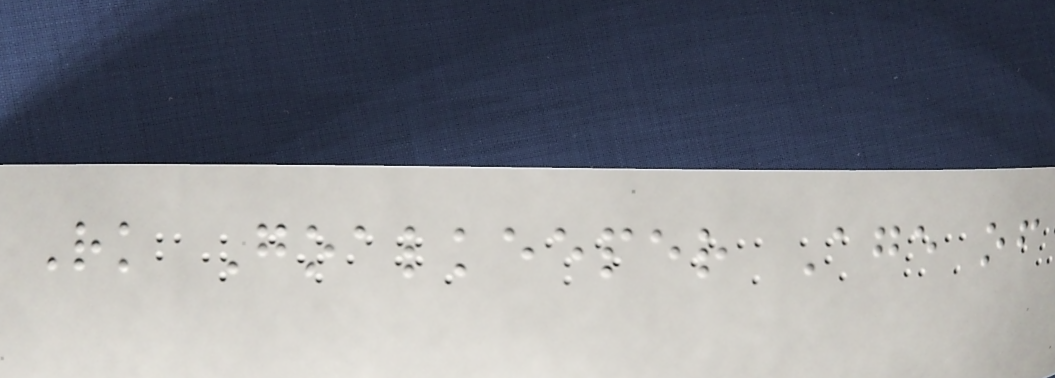Rk Goalkeeper Age of
